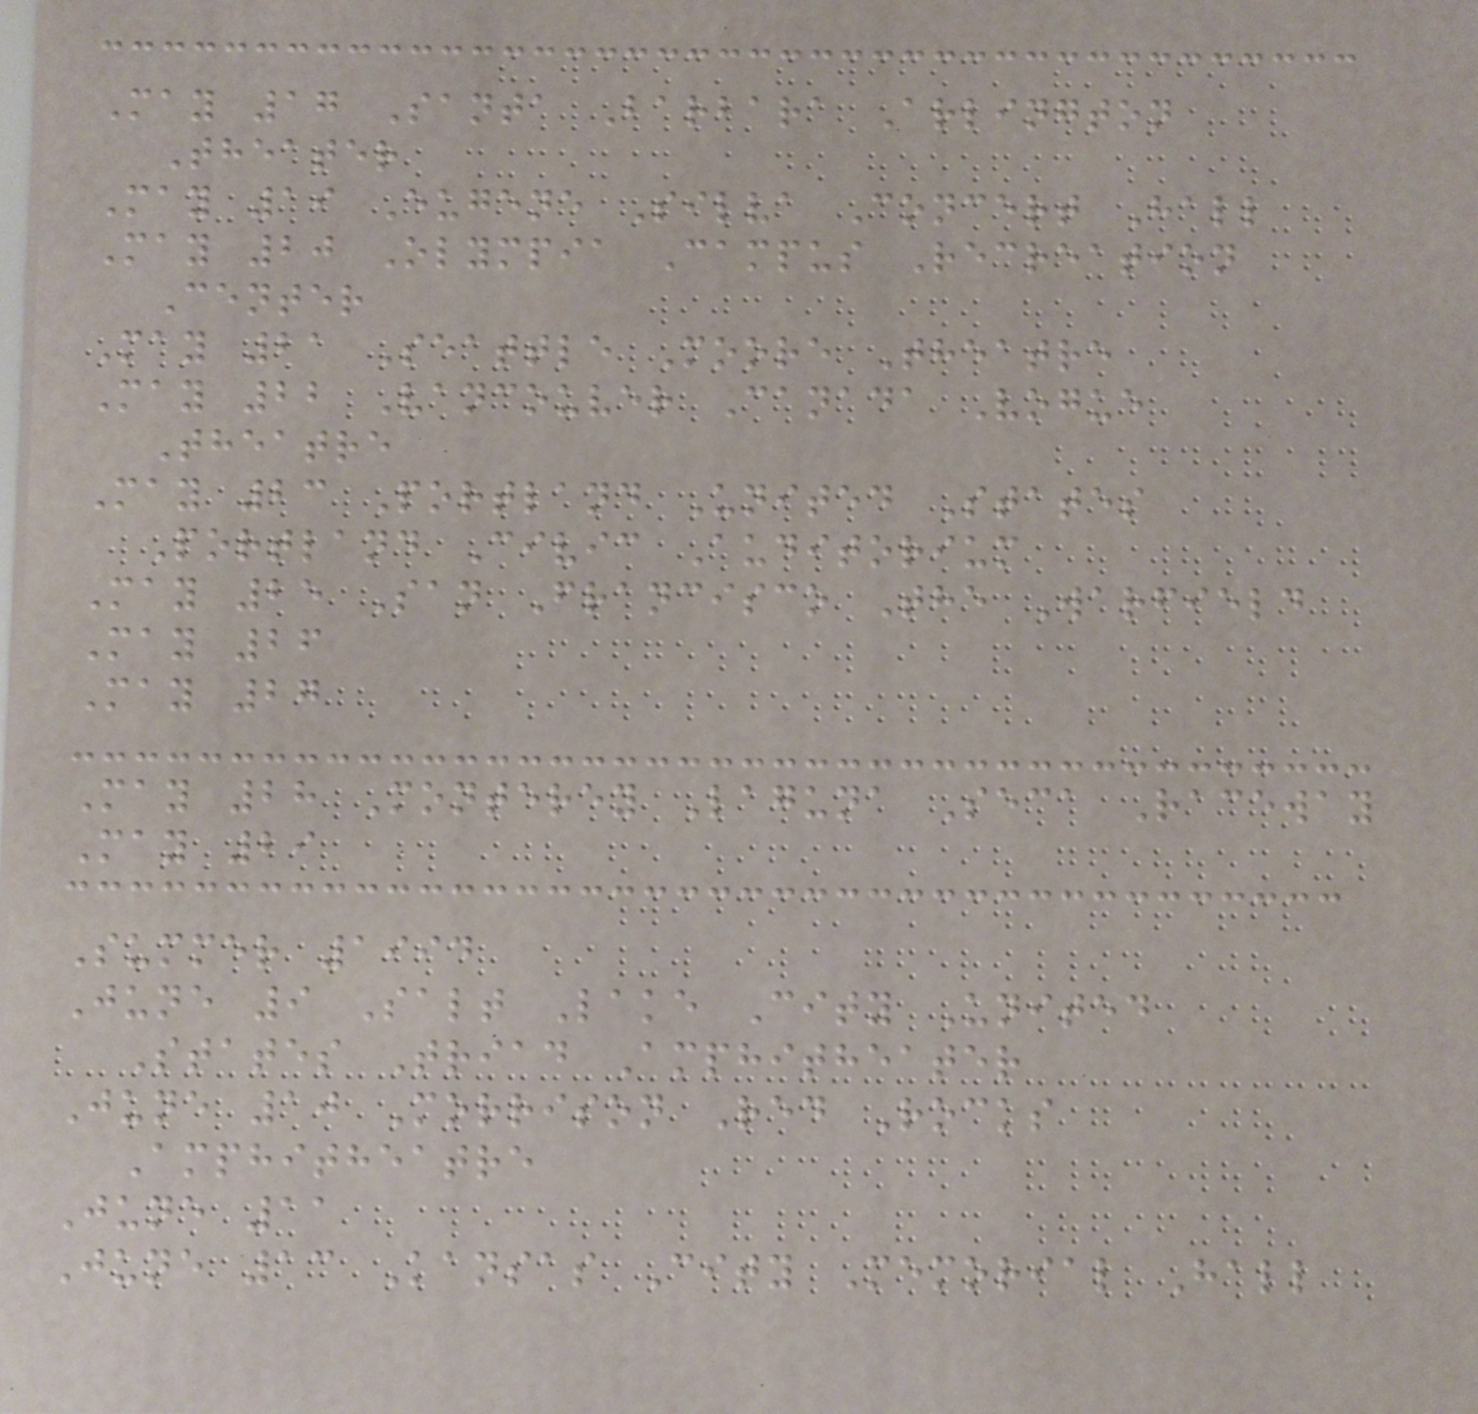May 17 Santa Barbara Arlington
Theater
May 19 Eugene Silva Concert Hall
May 20 Olympia Campus Recreation
Center
May 21 Seattle Moore Theatre
May 22 Vancouver Canada Vogue
Theatre
May 23 Portland United States
Portland Civic Auditorium
May 25 San Francisco The Warfield
May 26
May 27
May 28 Monterey Laguna Seca Raceway
May 29
Summer 1994
June 9 Salt Lake City United
States Triad Amphitheater
June 10 Morrison Red Rocks
Amphitheatre
June 11
June 13 Kansas City Memorial Hall
